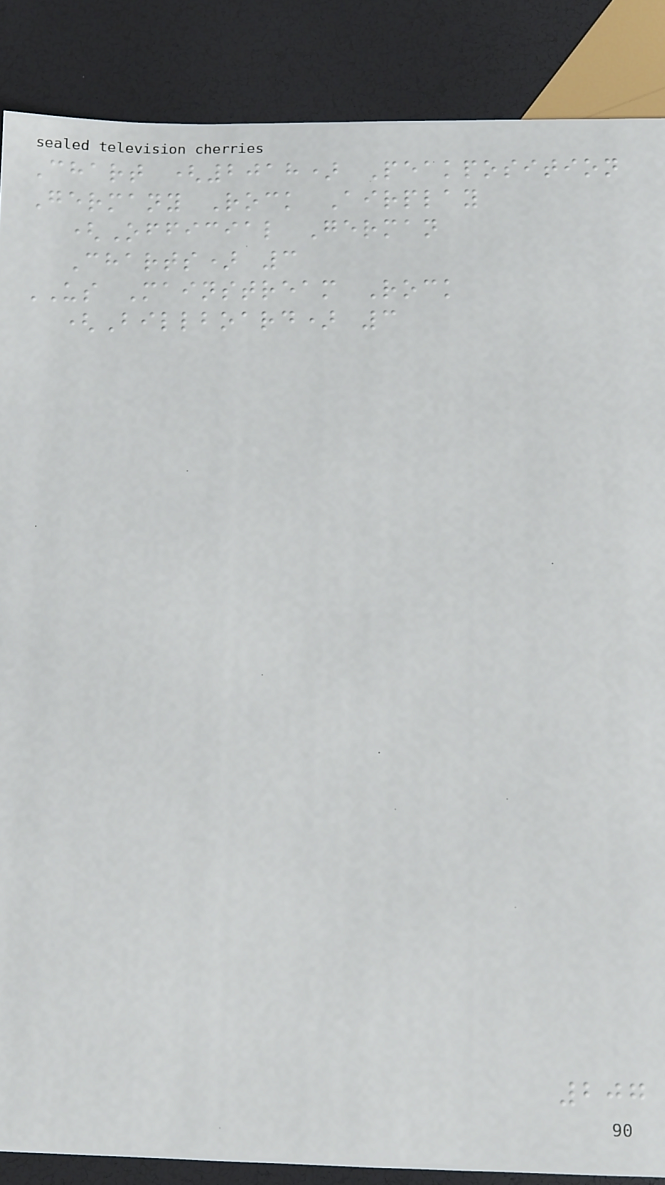Chart (2018) Peakposition
Germany Rock Airplay
(Official German
Charts) 3
US Mainstream Rock
(Billboard) 3
207
